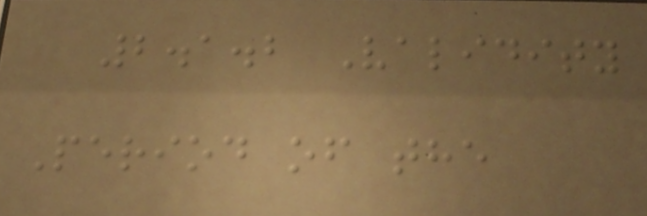2.1.2 Validity
Period of the
